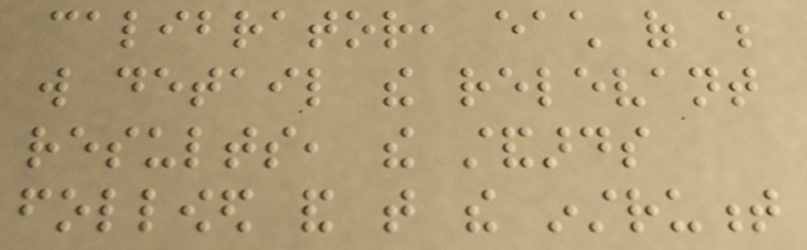calibrator, each of which
will detail the relevant
results, the standards
followed and that the instrument
